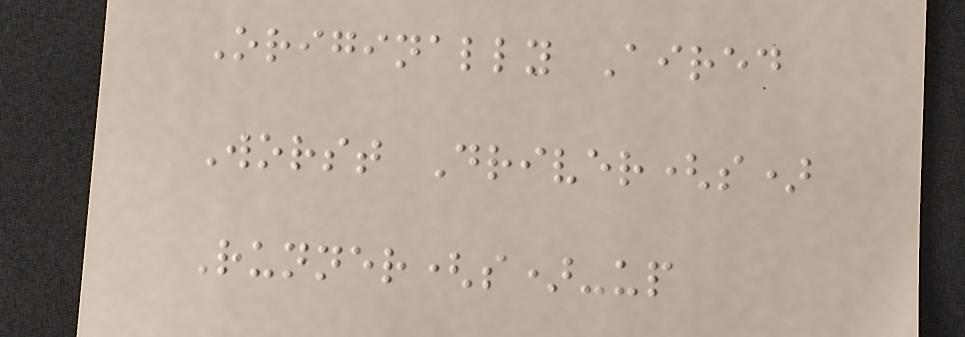Originally Aired
Worst Driver(s)
Runner(s)-up
